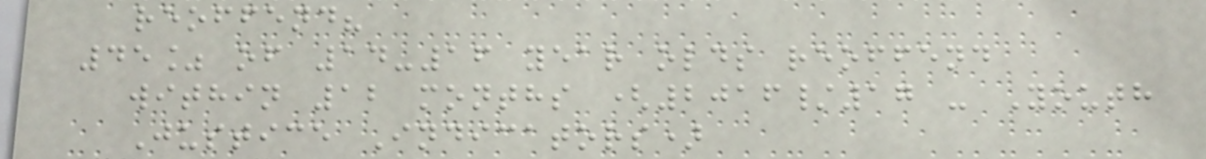reoffend?
45% of 14-16 year olds reoffend
within 12 months (2016/17 - Youth
Justice Indicators)
